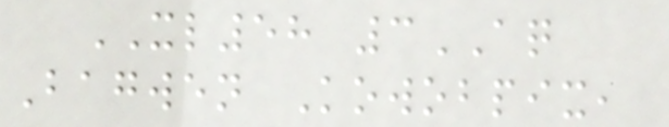XL58 3AQ
Bagwen Kowobpix,
